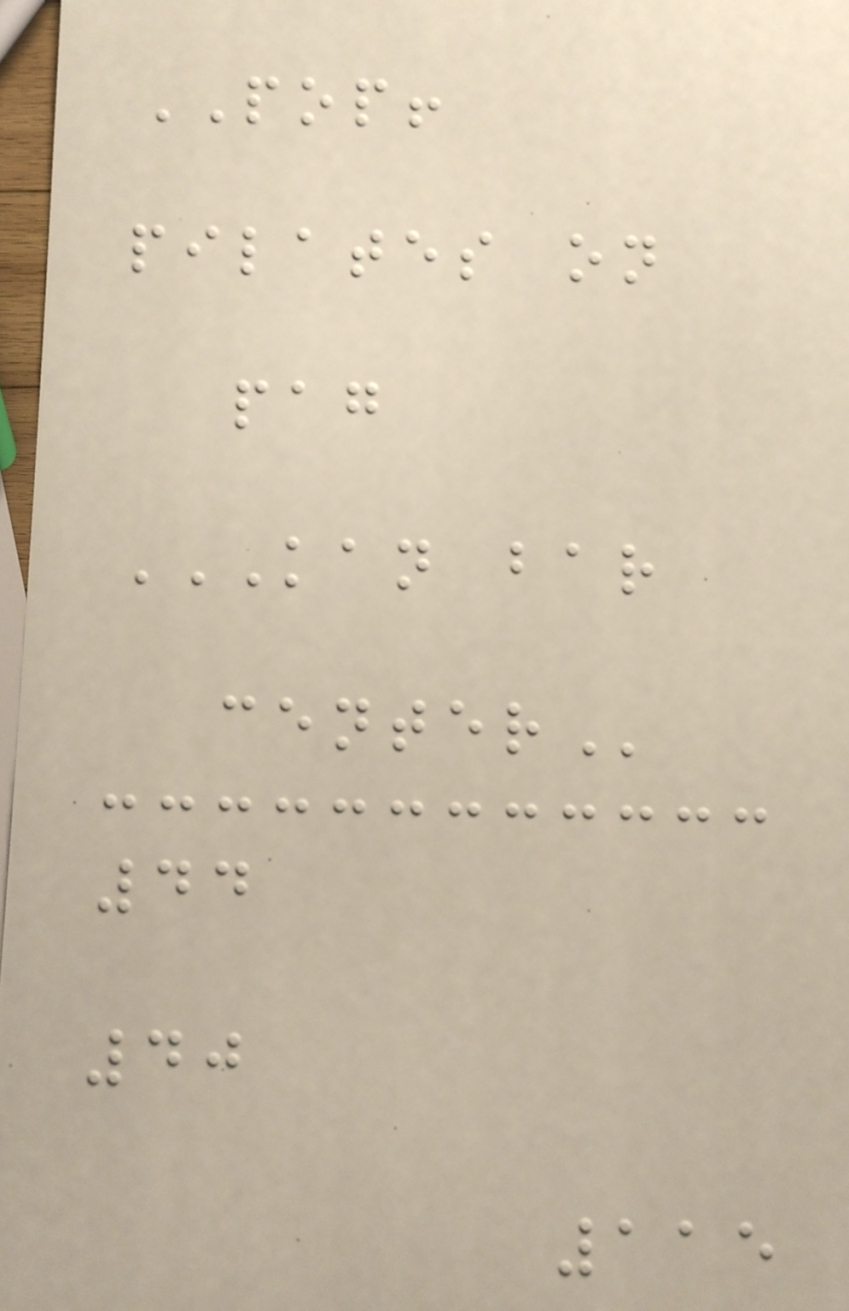POP!
pilates on
pag
KAN BAR
CENTER
44
40
115
